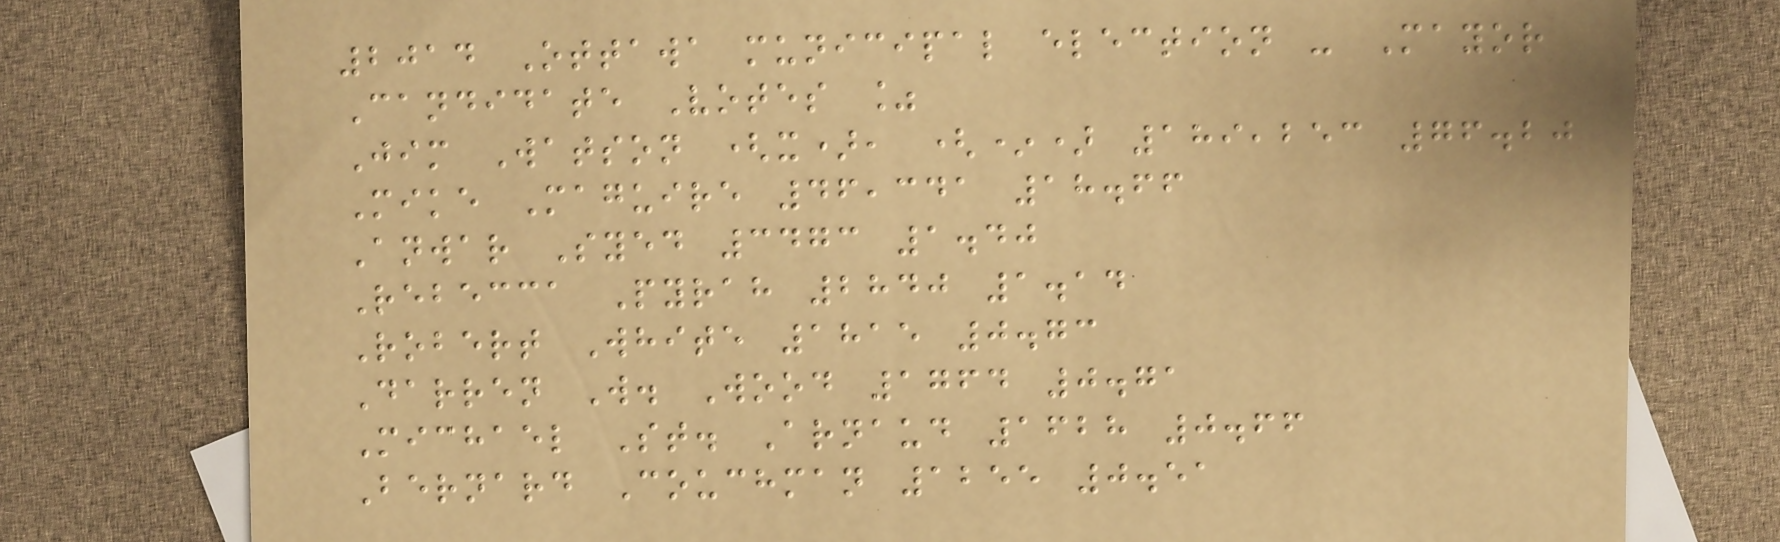2014 Ottawa municipal election - Mayor
Candidate Votes %
Jim Watson (x), (*) 189,253 76.20
Mike Maguire 46,341 18.66
Anwar Syed 3473 1.40
Rebecca Pyrah 2840 1.14
Robert White 1815 0.73
Darren W. Wood 1764 0.71
Michael St. Arnaud 1628 0.66
Bernard Couchman 1255 0.51
